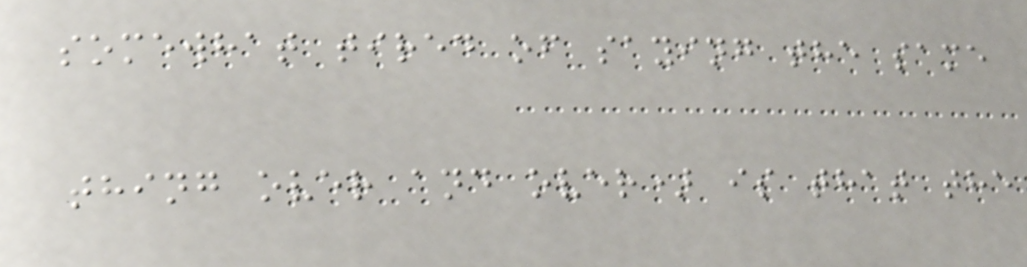somewhat tired of saying the same
thing over and over) is that the
